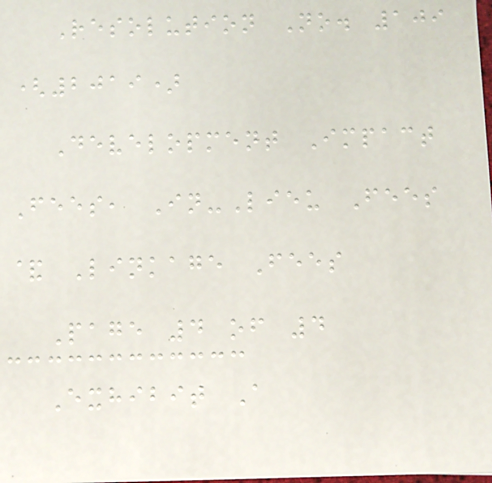Resolution No. 109
(2019)
Development Impact
Fees, In-Lieu Fees
& Linkage Fees
Page 4 of 4
Exhibit A
